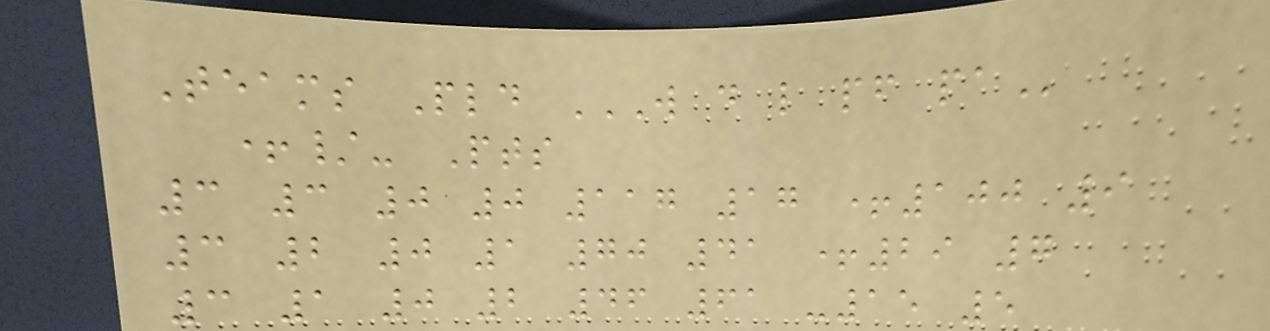Teams Pld W D L PF PA
+/- Pts
3 3 0 0 117 17 +100 9
3 2 0 1 70 41 +29 7
3 1 0 2 46 61 -15 5
